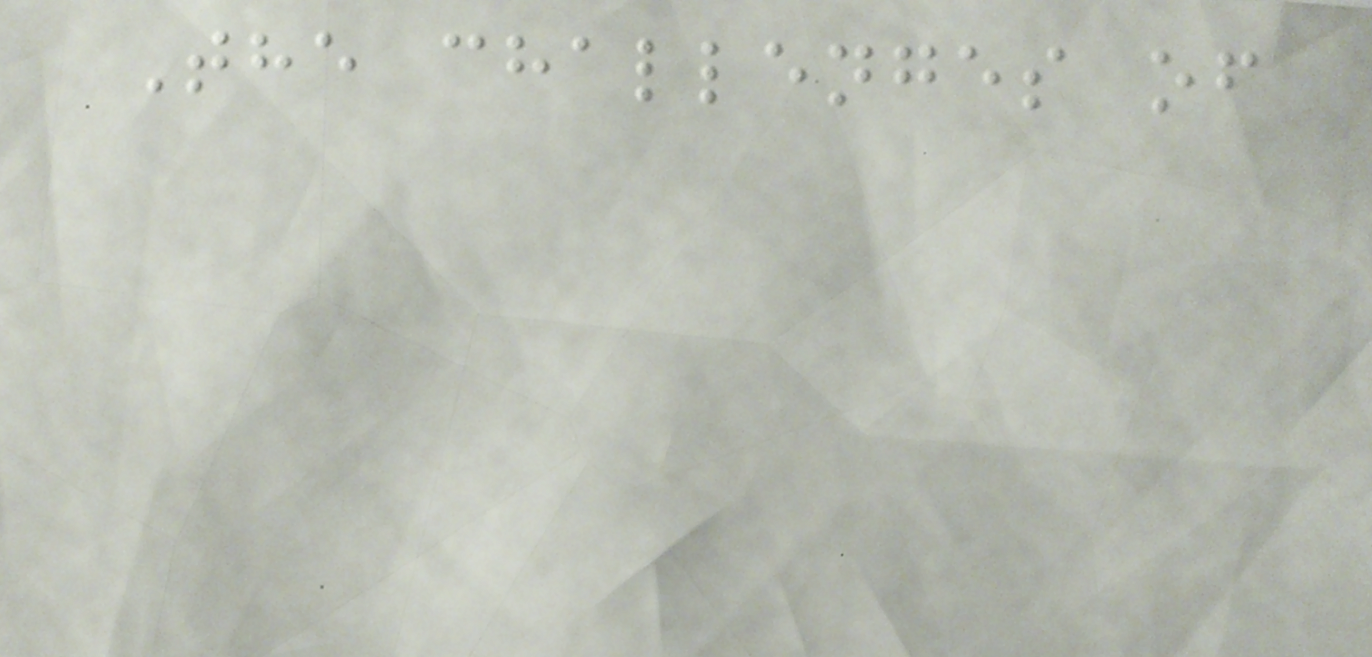The challenges of
